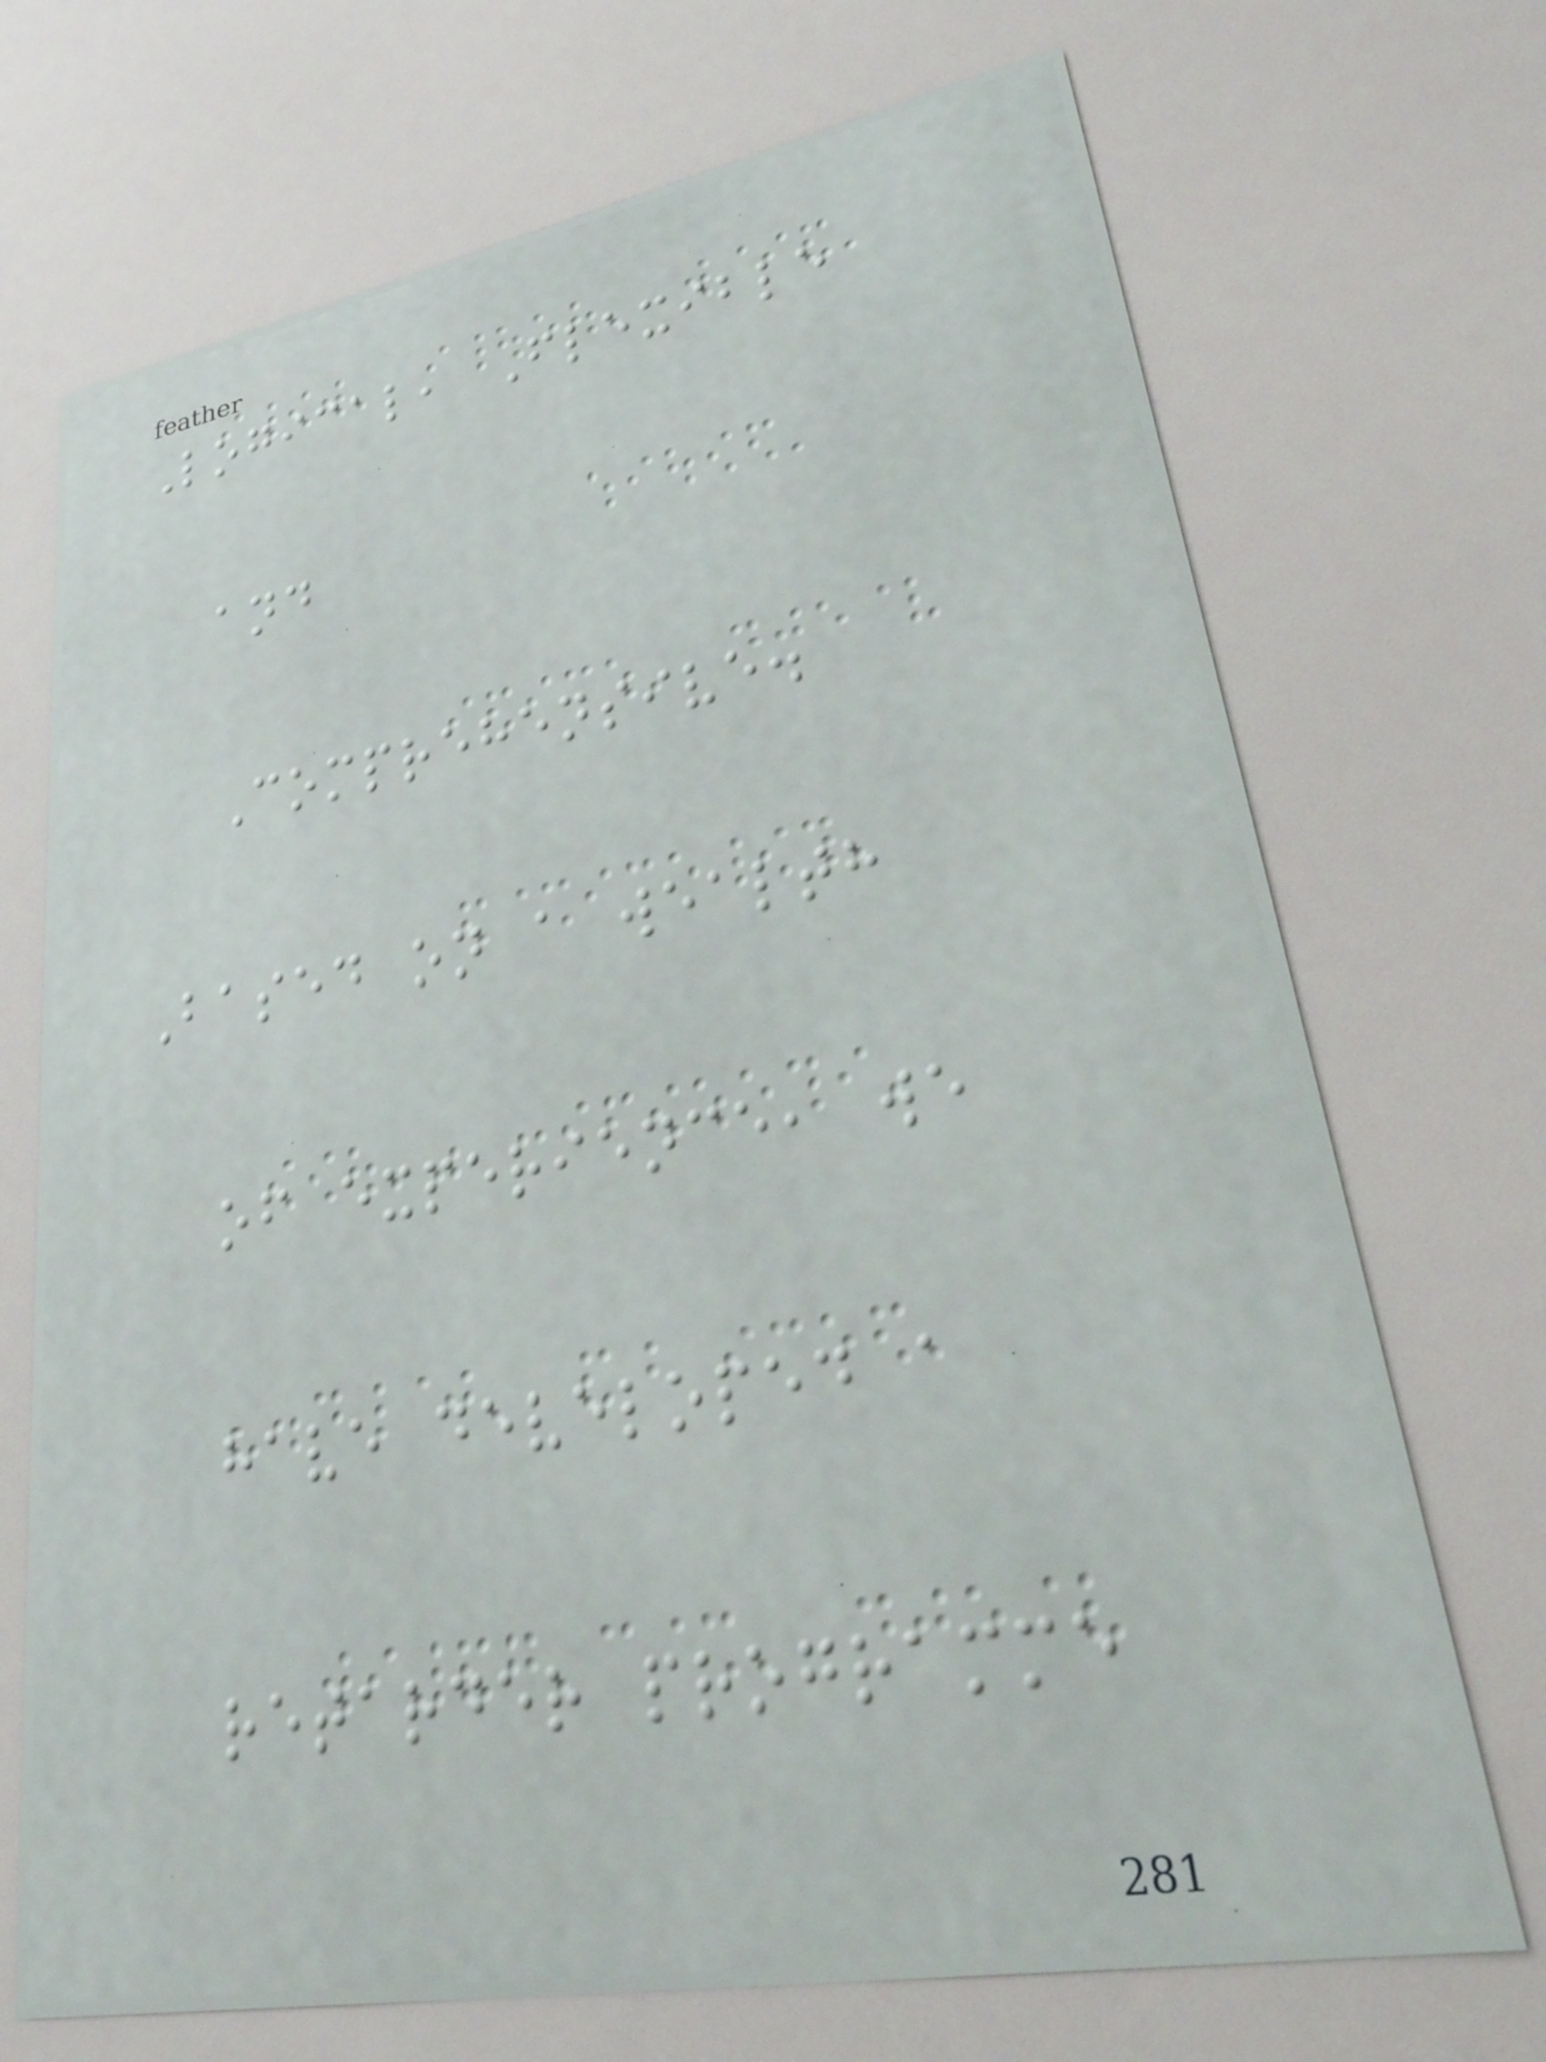Logical, Flexible
and
Comprehensive.
Based on a wealth
of experience, we
have developed a
retarder programme
